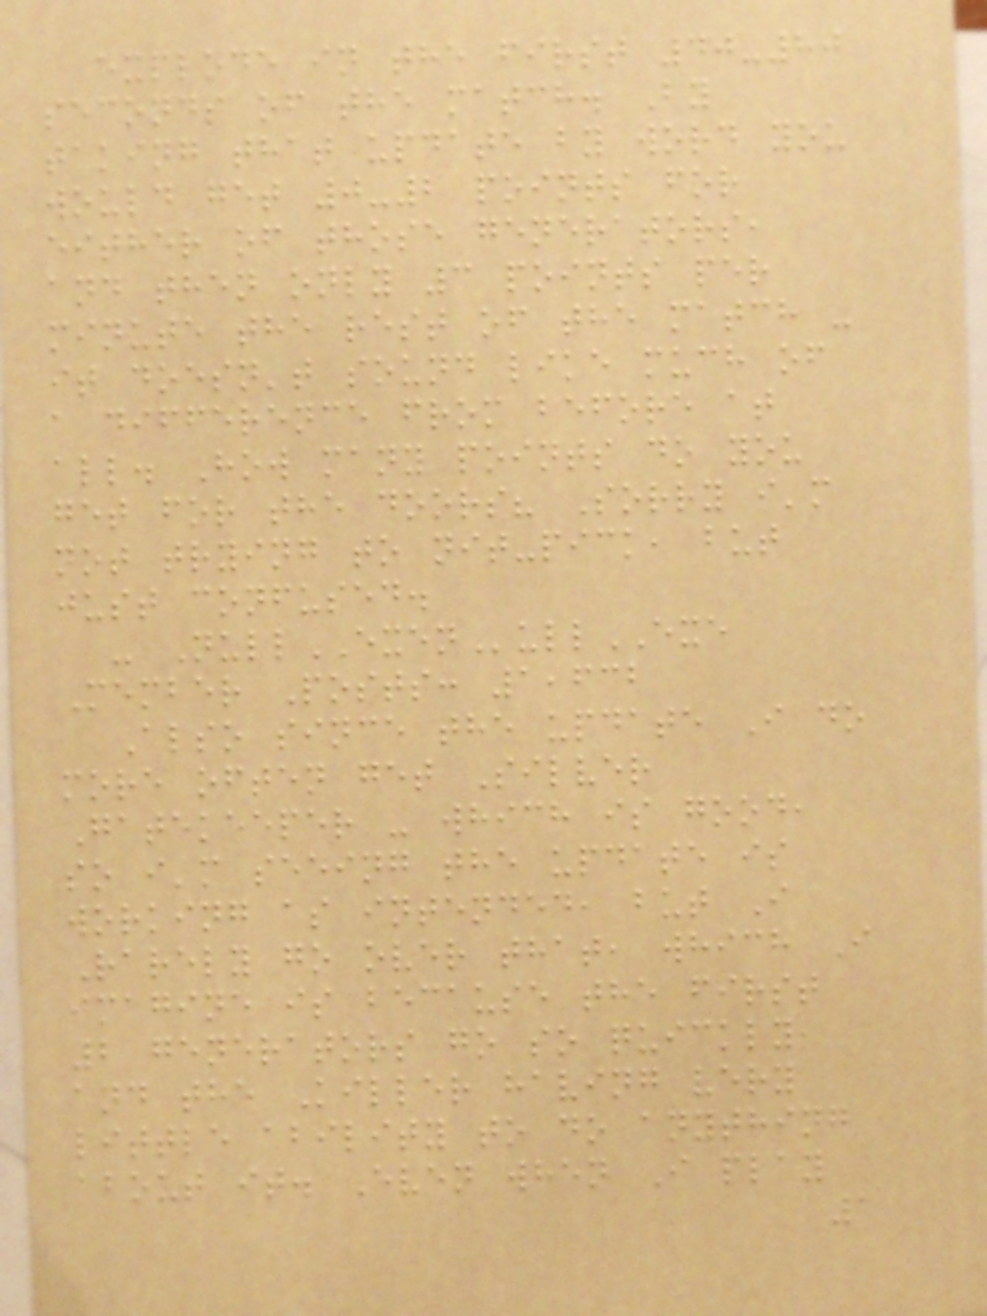explode in the first 40-80
seconds of the match. By
taking that update by word you
would get 0-2 points for
either of those generators,
and then only 3 points per
minute the rest of the match -
it doesn't sound like much of
a difference from before at
all. How many points do you
get for the doors? Sorry i'm
not trying to nit-pick, but
just confused.
- NullEXENullEXE
Member Posts: 1,632
Also since the update I do
more often get Silver
Gatekeeper - which is good,
so i'm seeing the update is
working as intended, but I
Rarely go over that, which I
imagine is because the first
2 generators go so quickly,
and the Killer having very
little ability to do anything
about it. Even when I play
1
